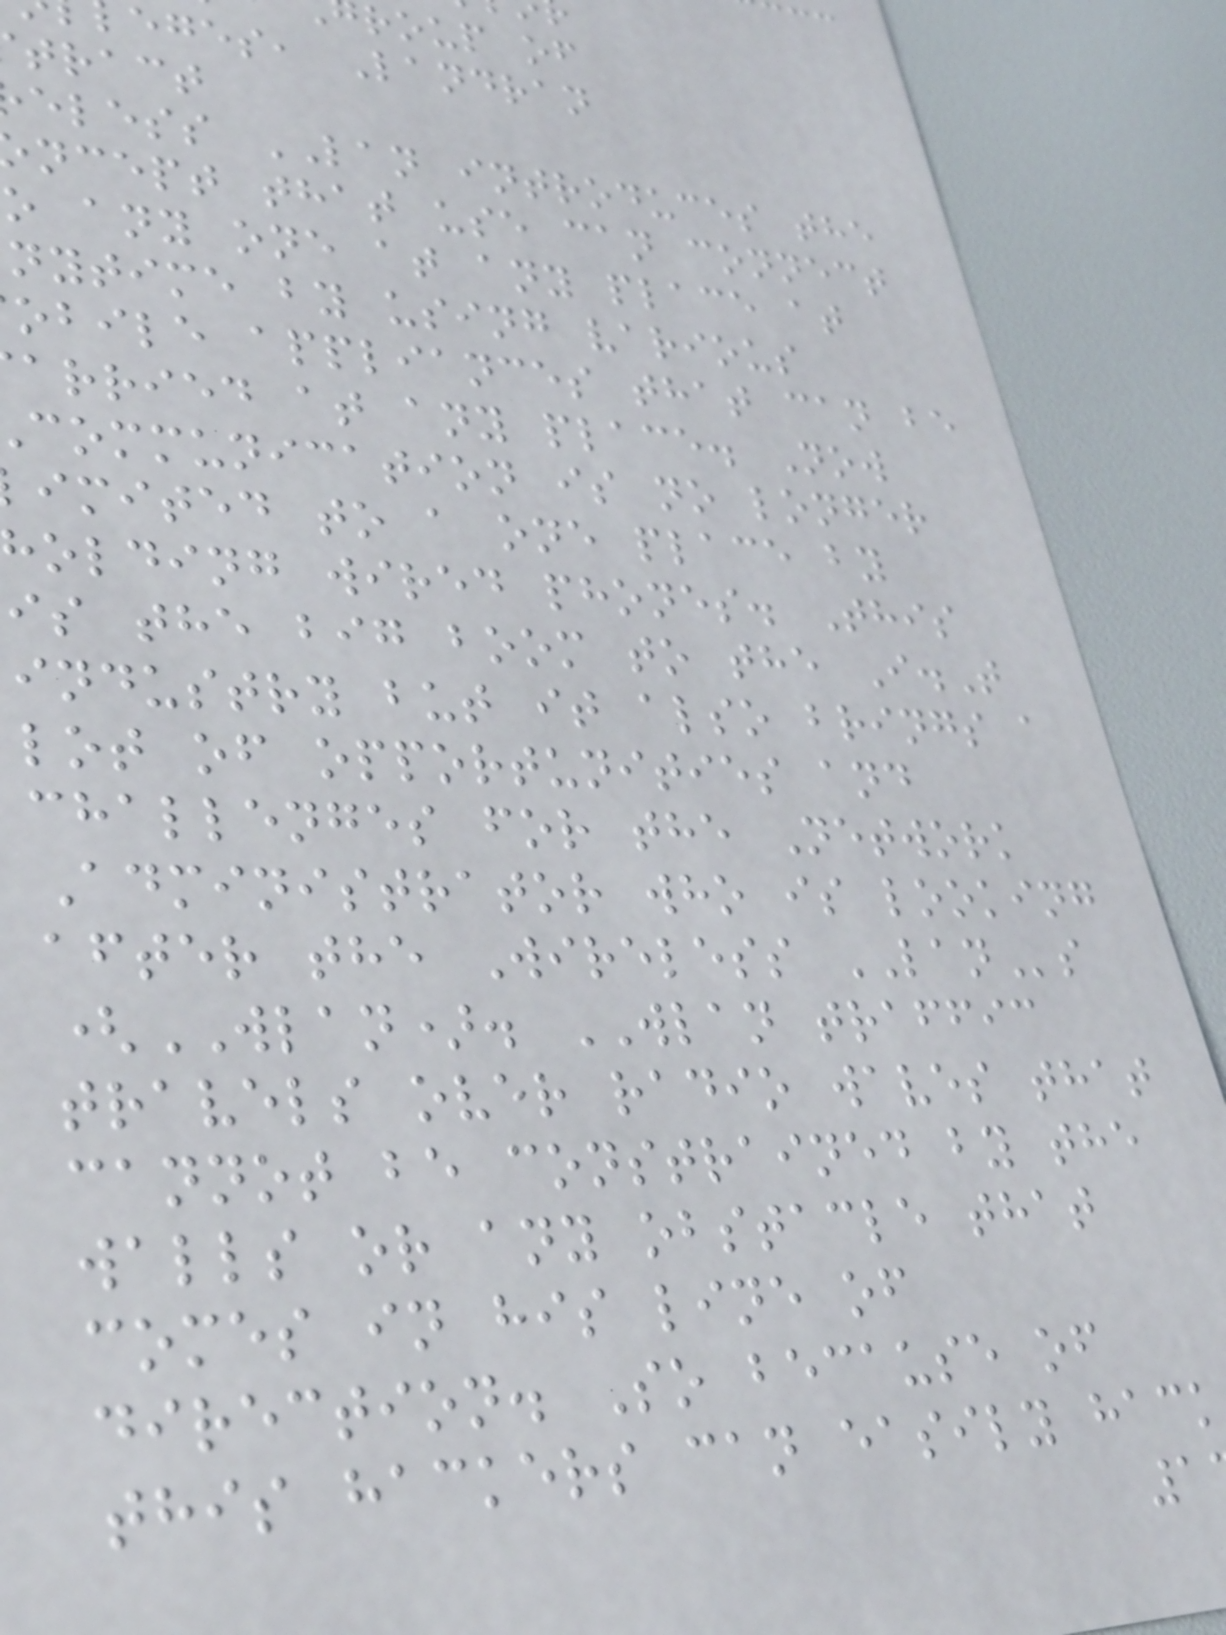roup of
eges, Landran
tract
eless LAN introduces the
ncept that use can connect
o any one at any place at
nytime by using various
obile appliances that can be
arried at any place. Now
communication is no longer
imited to a one place by
olding wired phones. This
is the big boom to the I.T
industry but it also brings a
lot of opportunities and
challenges for the Network
Administrator who is looking
after the Wireless LANs
(WLAN). WLAN traffic
travels over radio waves that
cannot be constrained by the
walls or any obstacle that
comes in his line of
direction. So because of
this hackers can easily hack
